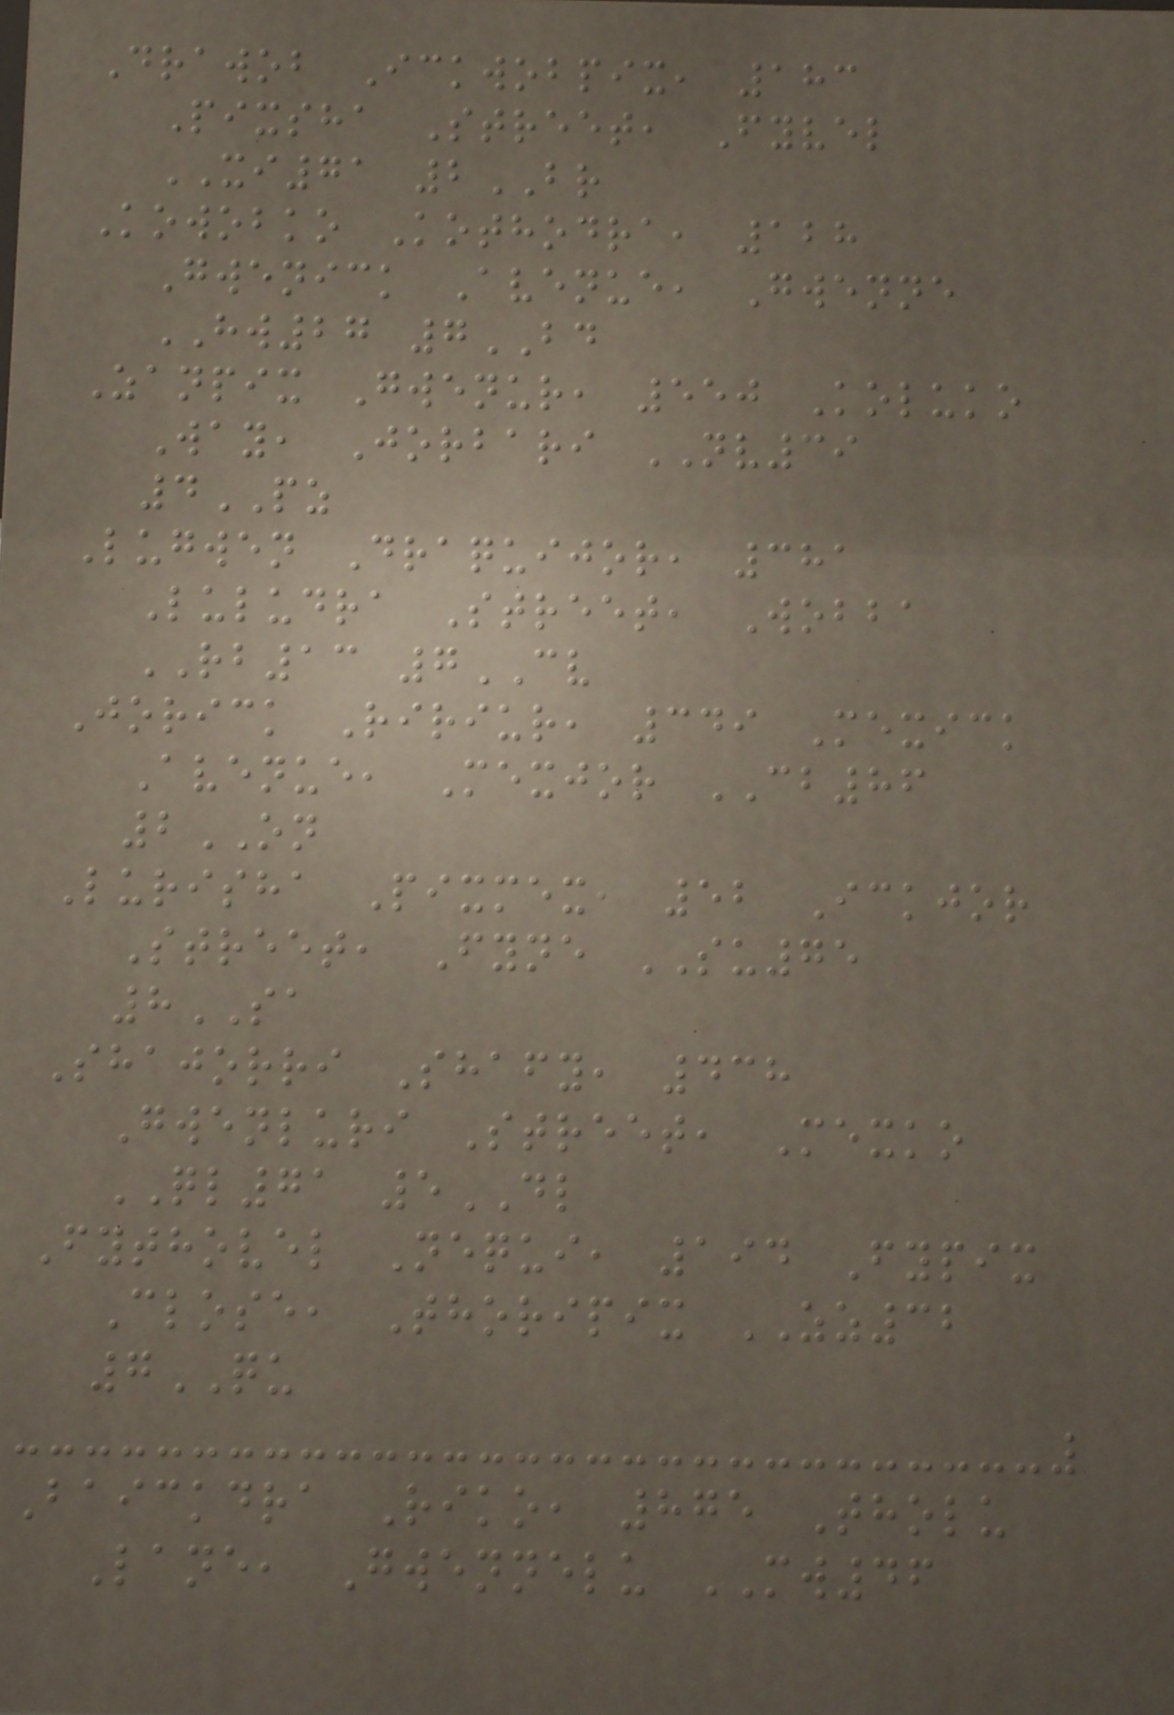Drawob Ickwobpix, 183
Pixsha Street, Fyvel
XI71 2BR
Kowobko Kothodra, 128
Gwenick Avenue, Gwenne
HW27 7BD
Zanpix Gwenur, 550 Koluko
Way, Jorbari NV39
4PZ
Lugwen Draquijor, 381
Luludra Street, Wobba
RB13 7CV
Jorick Ririur, 349 Mexick
Avenue, Mexjor CB86
2ON
Lurisha Pixmex, 52 Ickjor
Street, Fyne SU75
8SA
Shajorri Shafy, 438
Gwenluri Street, Mexko
QL71 5DL
Fythovel Nequi, 194 Fypix
Close, Thoripix ZZ32
7QU
Baickdra Riko, 875 Tholu
Lane, Gwennelu MW46
